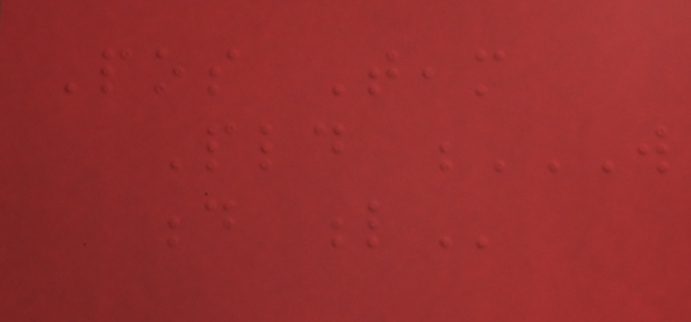Pos Team
Pld W
D L
